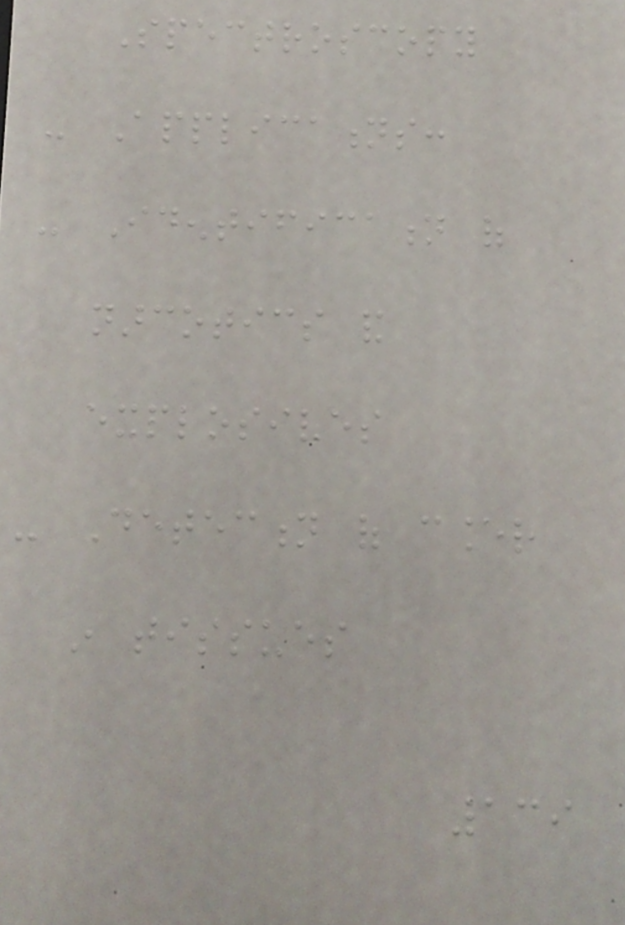Spectroscopy
- Applications:
- Identification of
narcotics and
explosives
- Detection of cancer
in tissues
139
